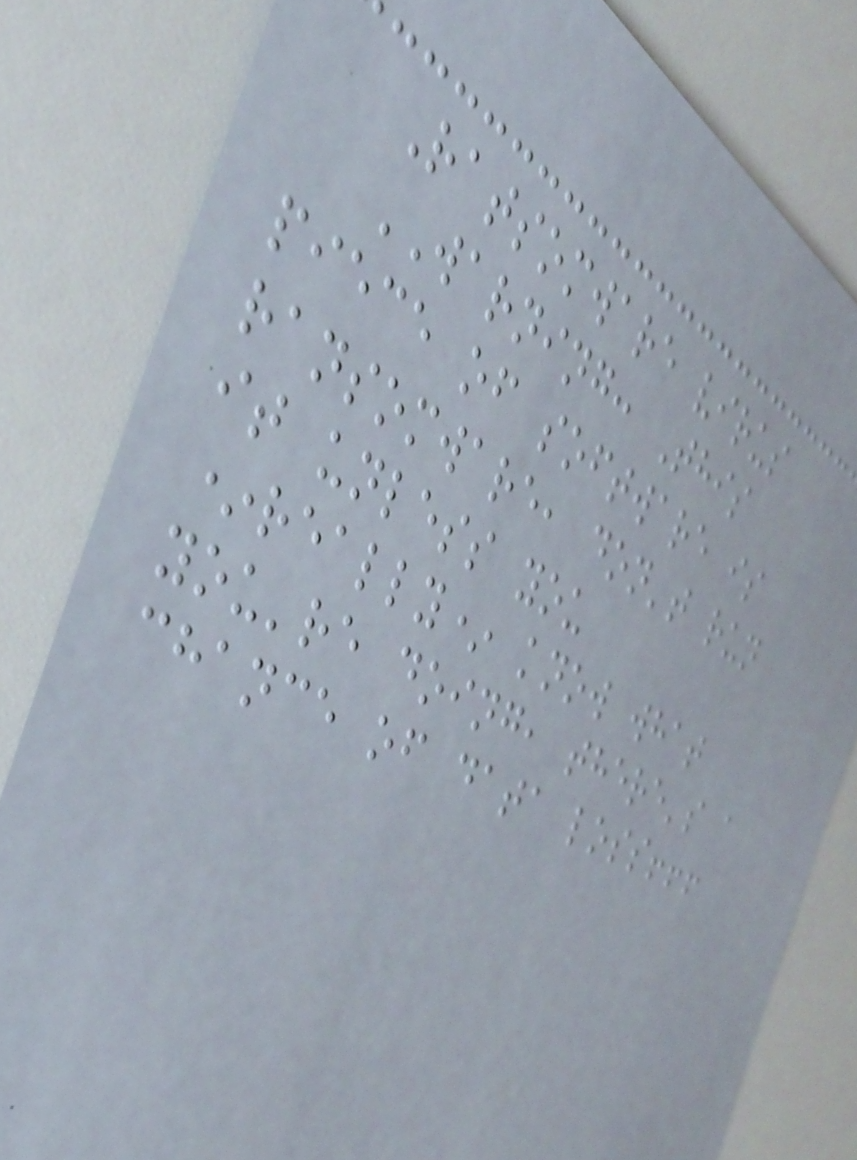Ratsomware virus
WARNING: This
piece of software is
ransomware, don't run
it unless you
*really* know what
you're doing, there's a
chance of data loss!!!
